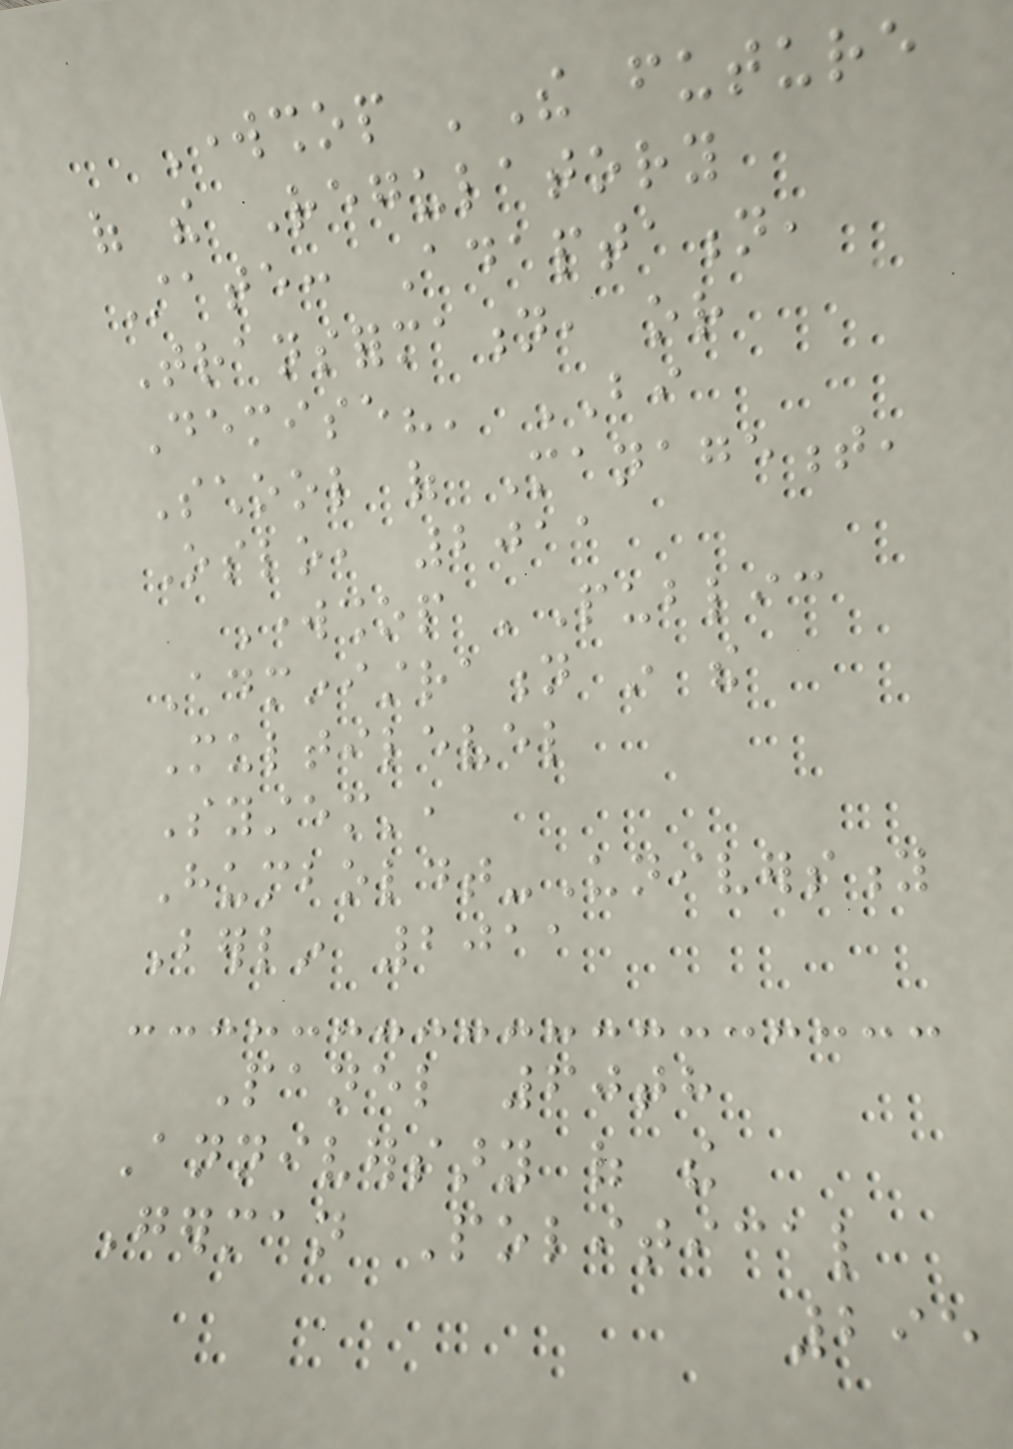Workshop 'The future
of the Regulatory
State: Adaptation,
Transformation, or
Demise?' BI
School of Management,
Oslo, 2011
Workshop 'Public
Administration in the
Multilevel
System',
Humboldt-University
Berlin 2011
Panel 60th
Anniversary of the
German Political
295
